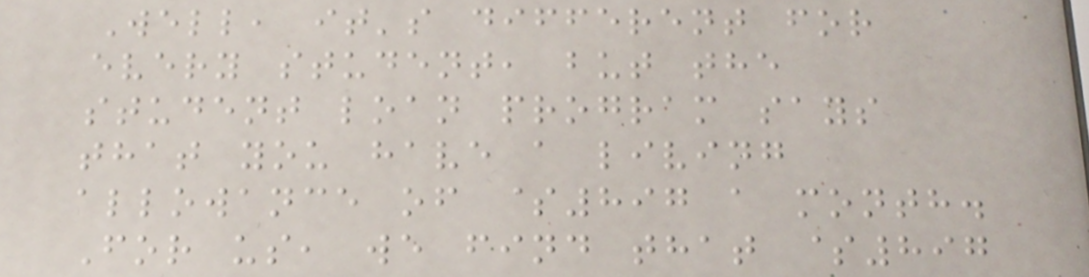Well, it's different for
every student, but the
student loan program says
that you have a living
allowance of $897 a month.
For us, we find that $897
